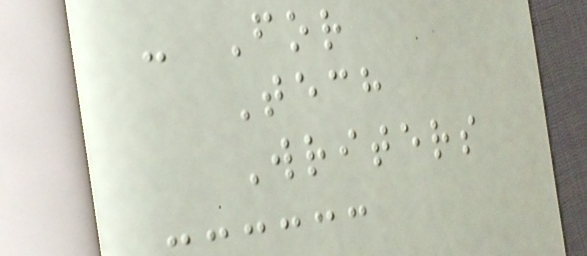- For
Tech
Writers
